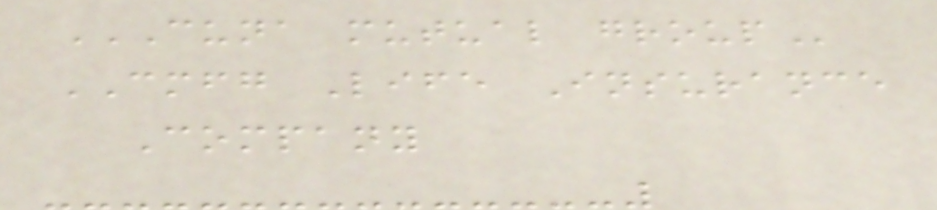CUNA MUTUAL GROUP
CMFG Life Insurance
Company
